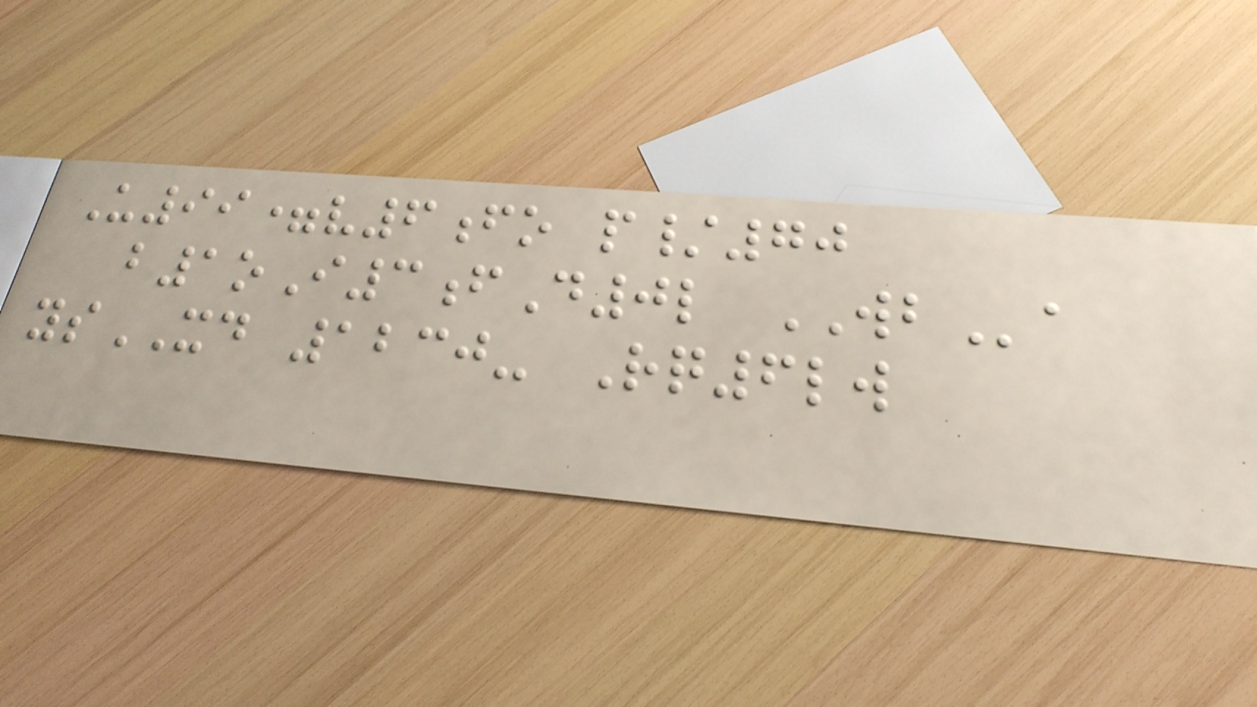U99=v6fo p/70
b1oI3fD0l WBa
ysXD 1230- Rq6lw
